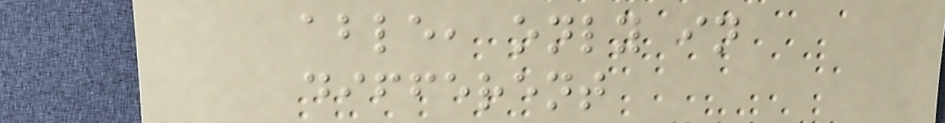able, only in
different
